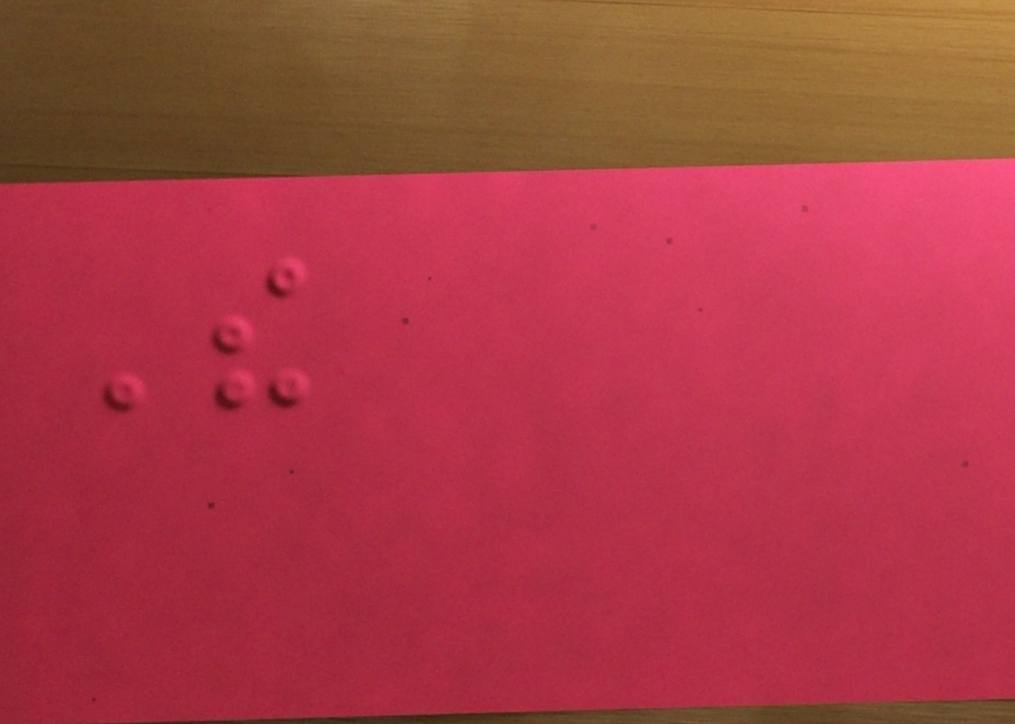The
